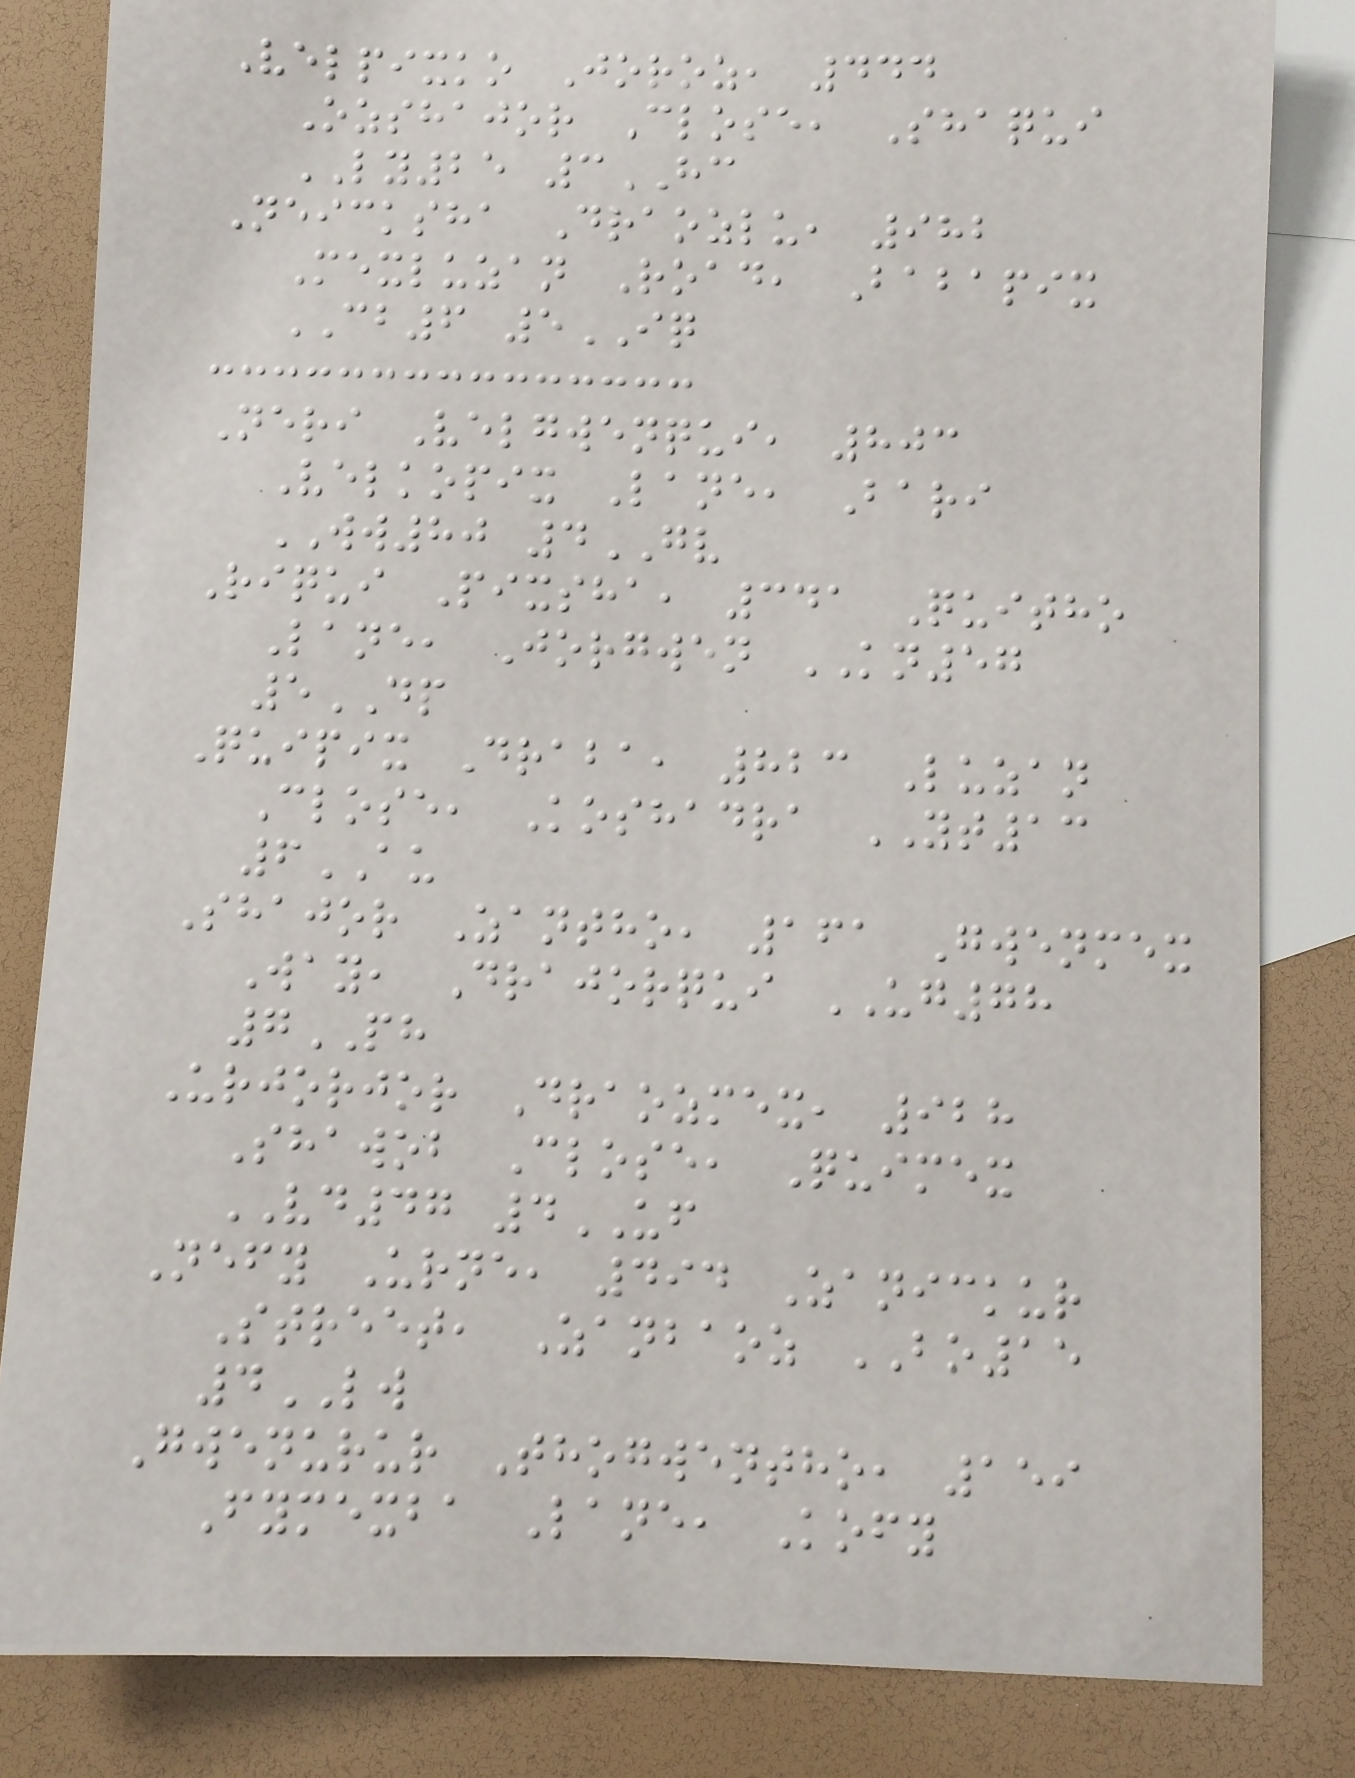Velpixko Joroz, 444
Ozshajor Close, Shaqui
LY25 3HC
Neicksha Draozlu, 982
Mexluzan Road, Babapix
CB6 5IQ
Neri Velgwenqui, 803
Velkopix Lane, Bari
WW80 4GV
Riqui Pixsha, 341 Quitho
Lane, Jorgwen KN57
5DP
Quipix Draba, 823 Luzan
Close, Koshadra YT13
6AU
Shajor Zantho, 161 Gwenmex
Way, Drajorqui UG78
7PH
Urjorjor Draozmex, 928
Shawob Close, Quimex
VD47 4UF
Nefy Urne, 494 Zanickur
Street, Zanbaoz BO15
4LW
Gwenurur Thogwentho, 159
Fymexba Lane, Kofy
